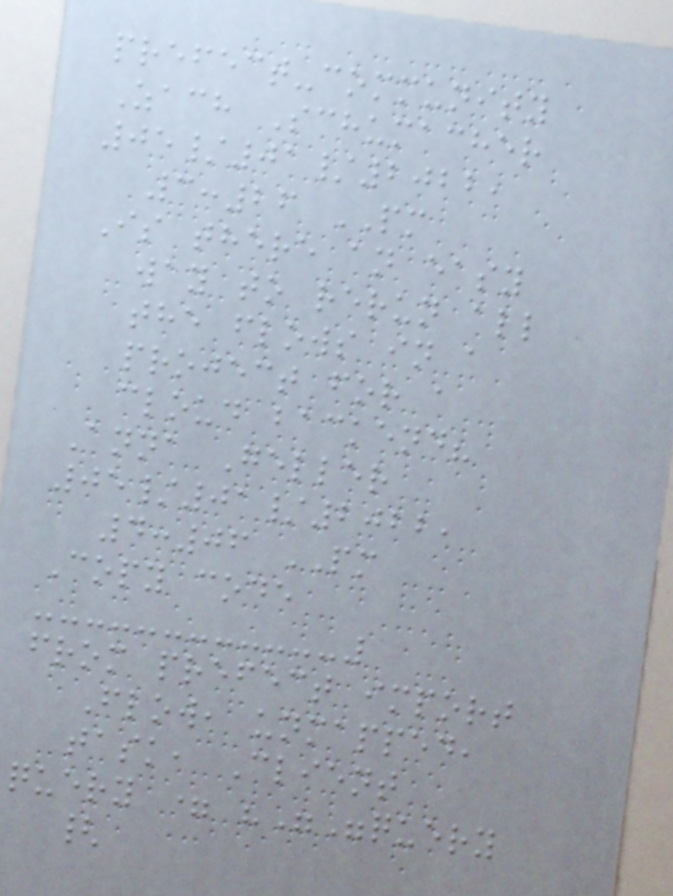prefect-community
Zach Schumacher
05/01/2022,
3:26 PM
Is there an easy
way to rerun all
the flows in a
project for a
cloud backend?
Anna Geller
05/01/2022,
4:06 PM
Copy code
from prefect import
Flow, unmapped,
task, Client
query = """query
{
